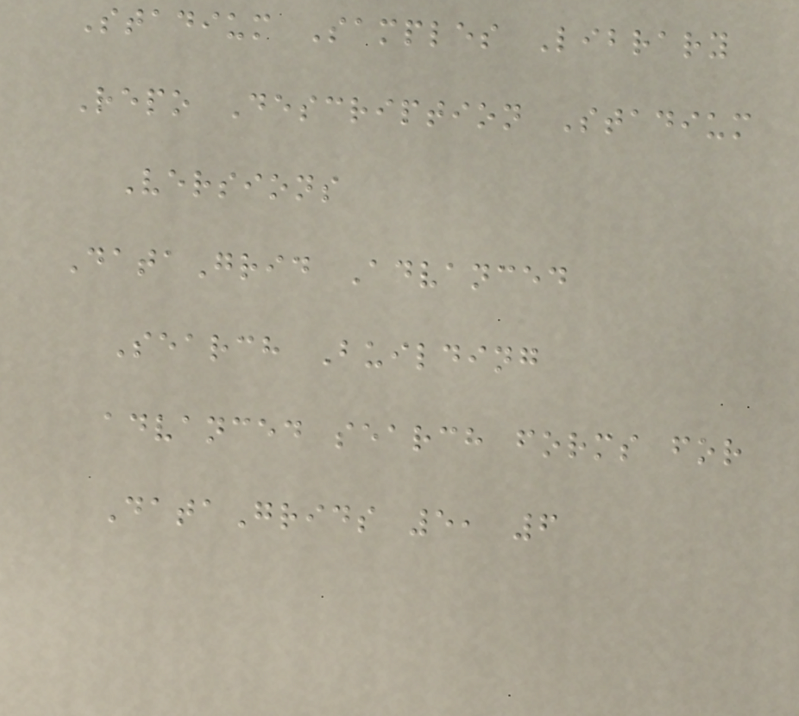Stadium Samples Library
Repo Description Stadium
Versions
DataGrid Advanced
Search Building
advanced search forms for
DataGrids 5, 6
